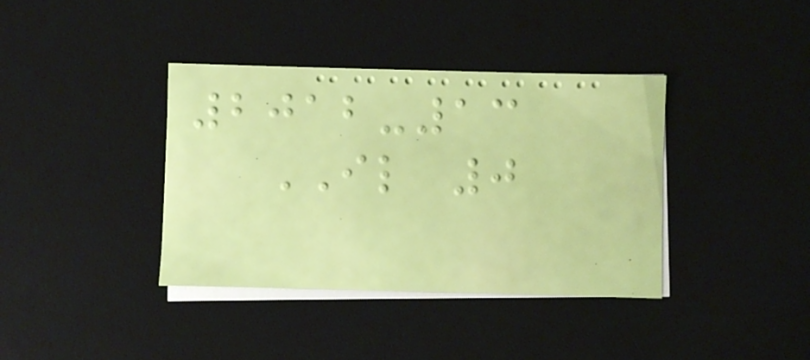2012-13
IL 0
